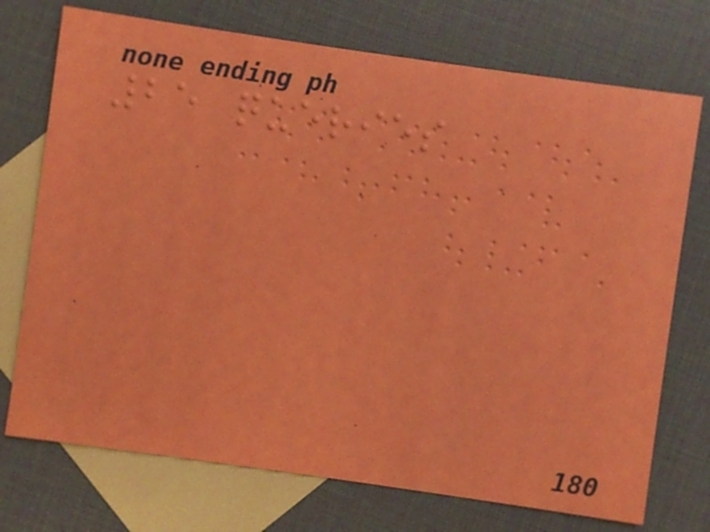25 queries
